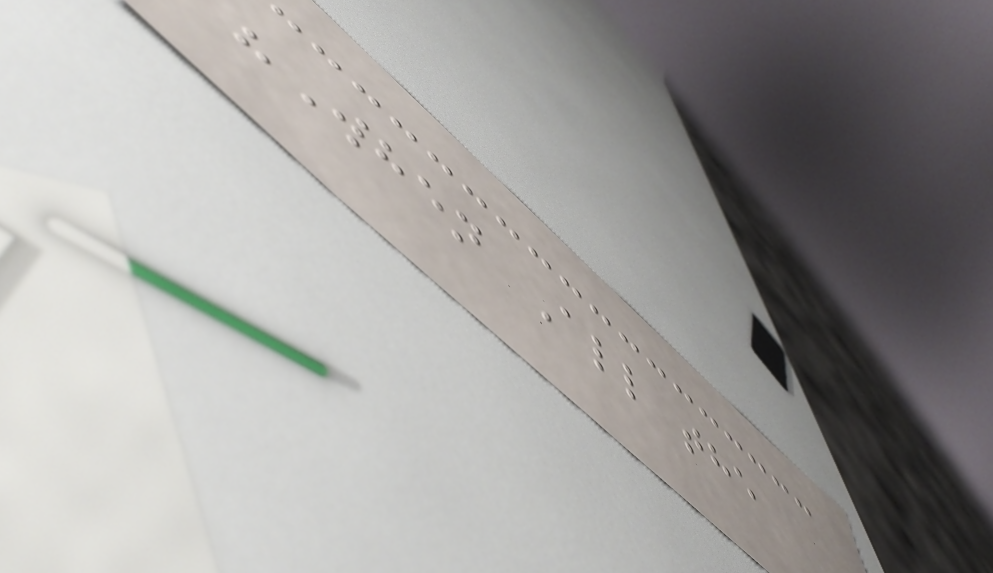"When All the
